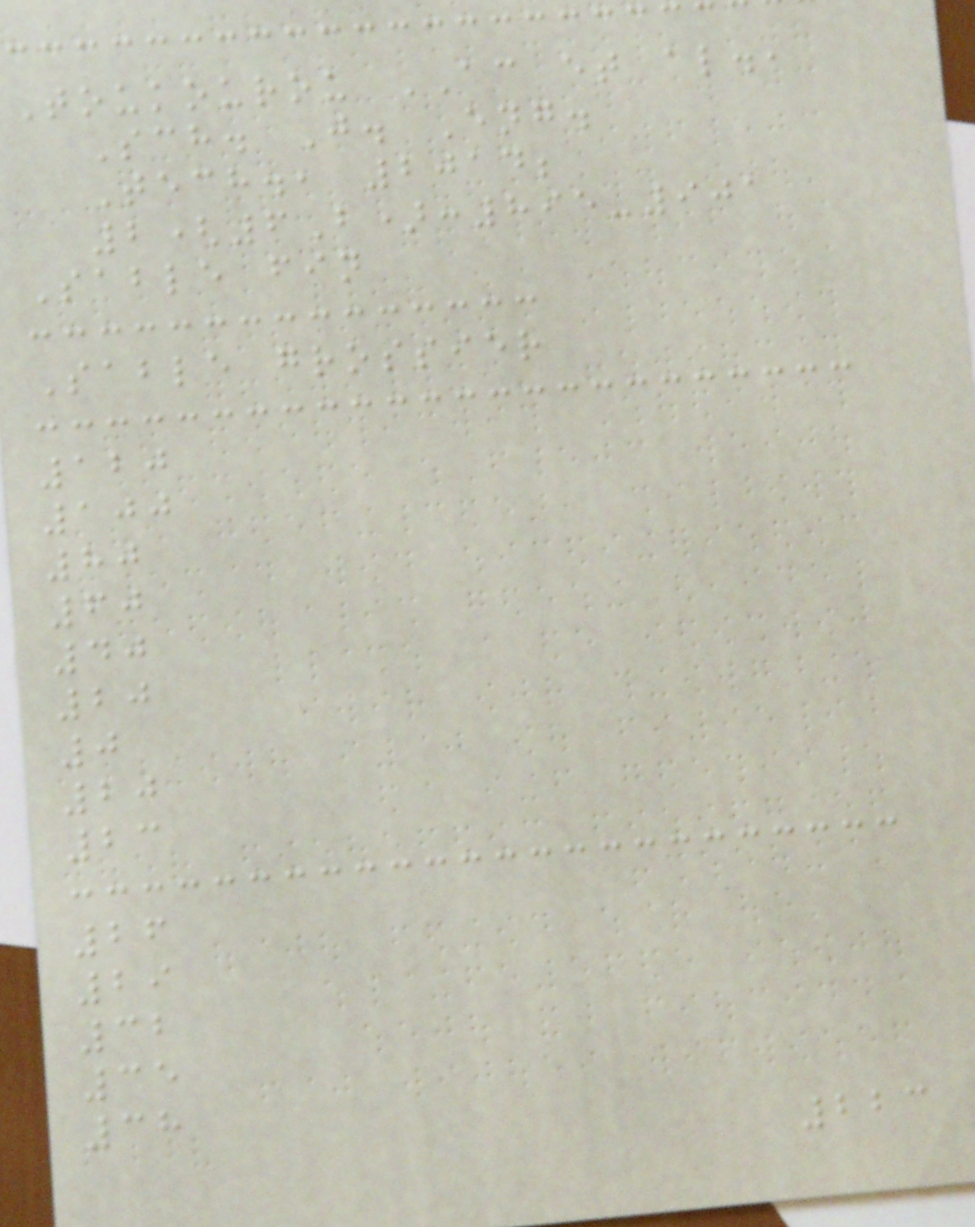Toukourou AC et al.,
Sch. J. Eng.
Tech., 2014;
2(6B):895-901
Sable fin
Sable grossier
120
100
80
60
40
20
0
20
23
26
29
32
35
38
223
